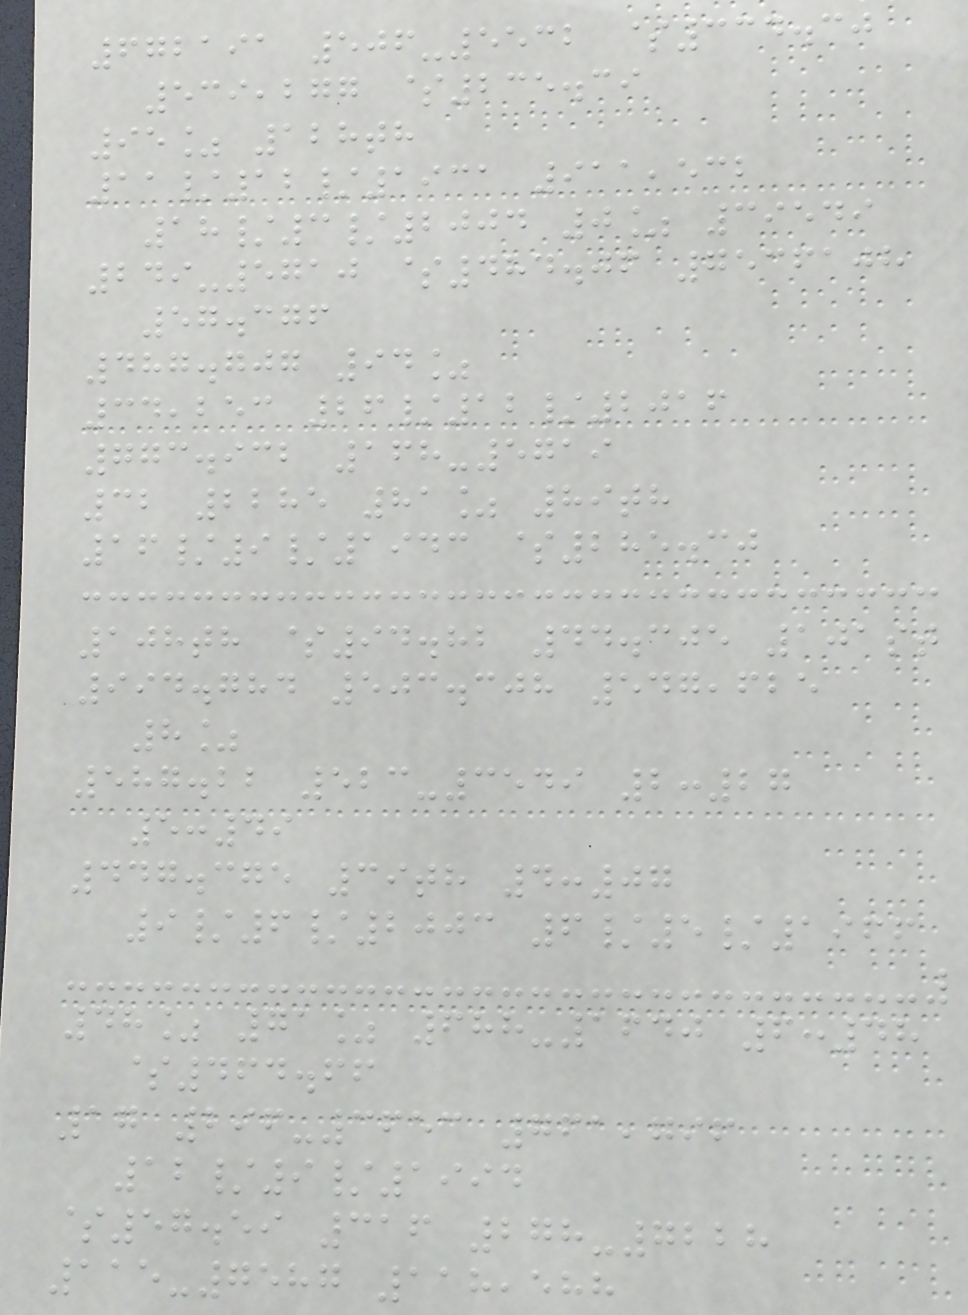672191 506-5532 $334.30
539,277 $235.39
95% 128th
11/12/1931 911,532
18/3/2004 0% 39549
249-5710 $484.06 7536108
57.376
487.707 94%
34,253 26/12/2016
773.932 168-5719
32 2285 81% 89th
16/9/1943 $285.30
108th $94.82 44.305 101st
994.784 503.308 547,625
8%
587.22 523-3549 2:27
5:49
447.375 39th 4:07
9/6/2003 6/5/1966
48% 71% 688-1640 6:48
$464.66
17 296-3653 761,796
12/9/1994
$57.59 316 278-7228
115-7587 118,588
